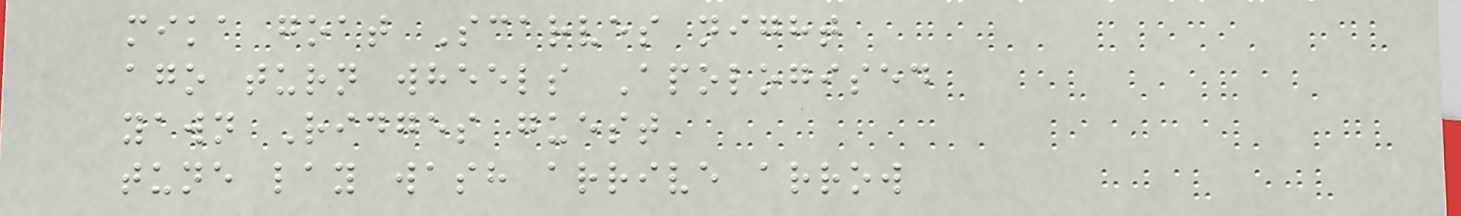mika goat Scarves night
ago turn wheels Apologised
yawn Ridges guest
tune lay wash arrive arrow
